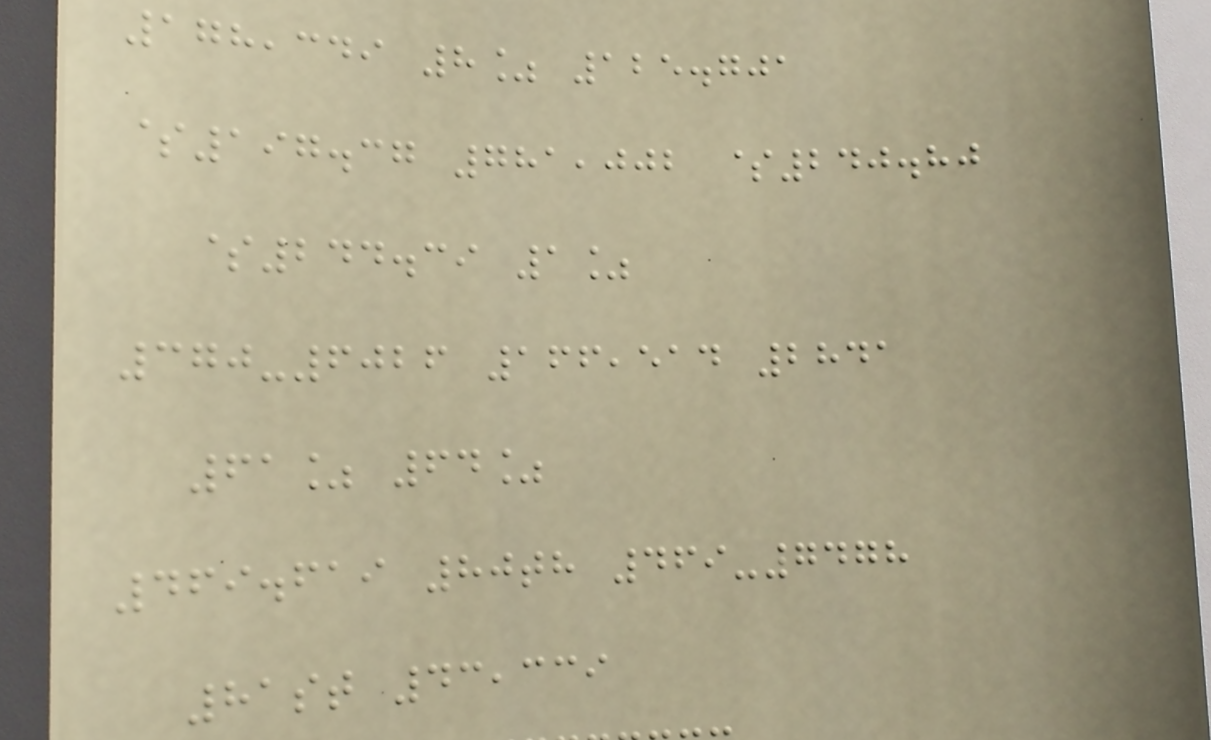178,349 8% 125.701
$197.37 781,002 $240.80
$244.39 1%
370-6026 166,514 2841
61% 64%
469.619 80th 469-7478
81st 43,339
